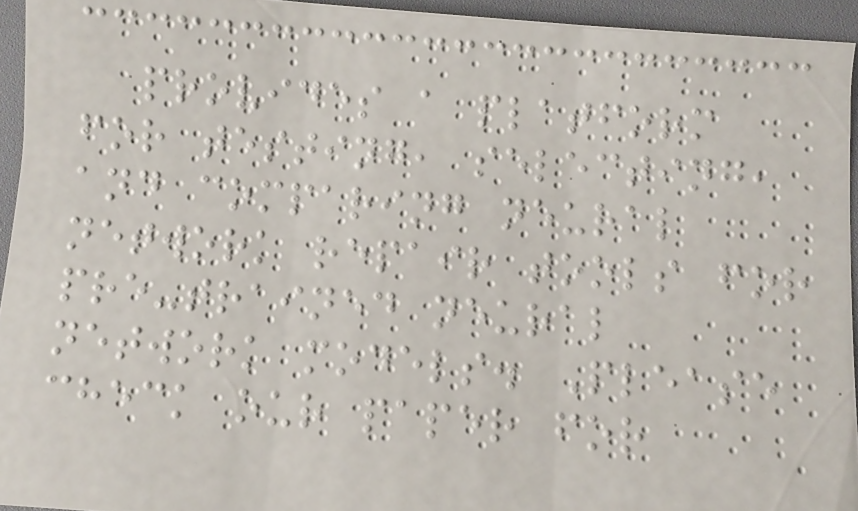provides a platform
for testing, selecting,
and comparing neural
network repair tools for
pre-trained neural
network models. Please
check our paper for
